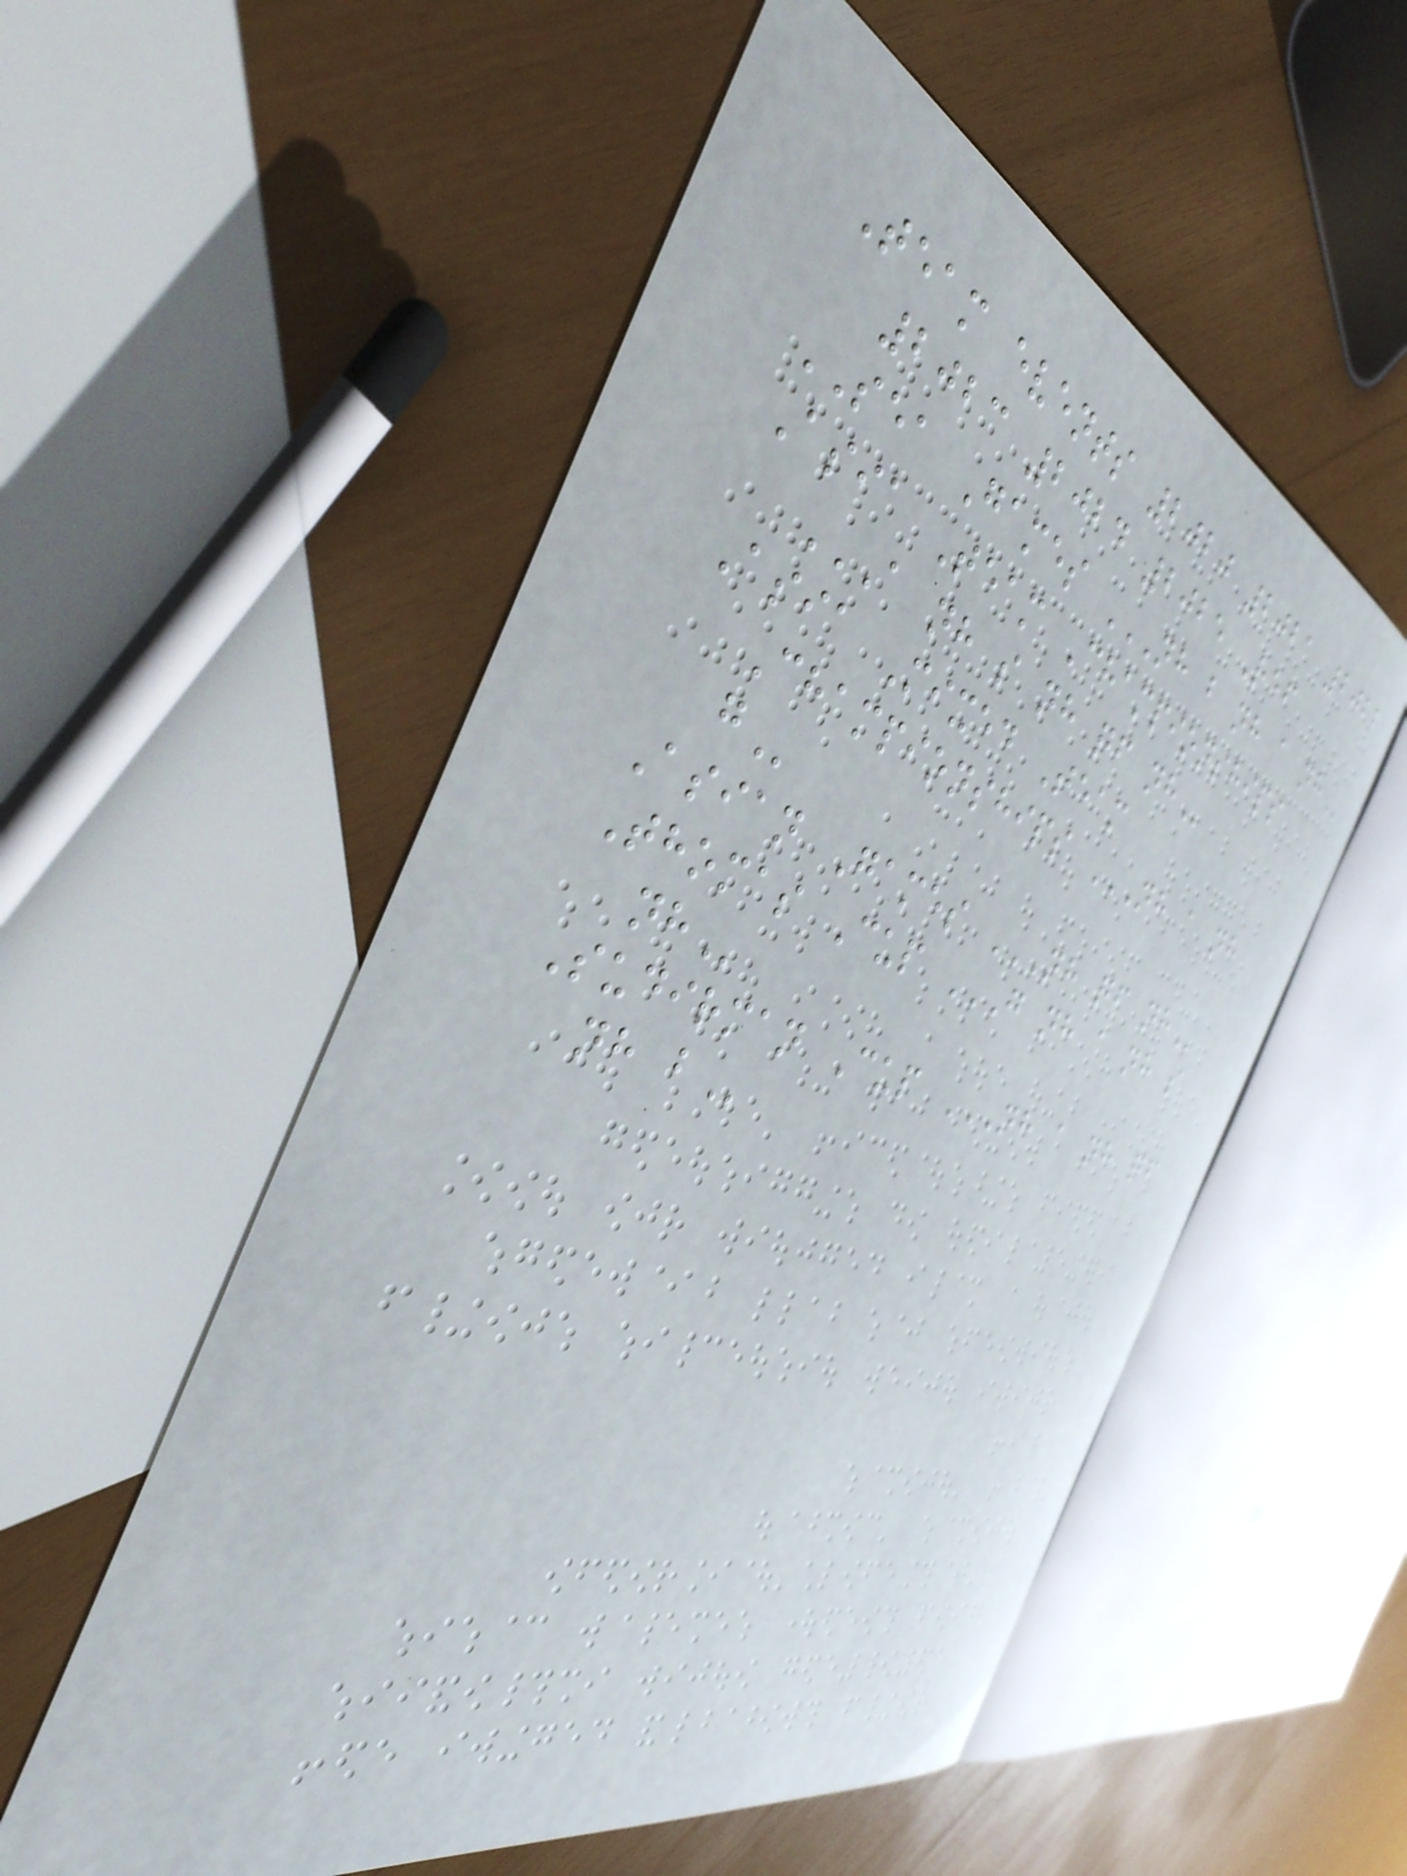Team events 2020 2021 2022
2023 2024 2025 Ref
SEA Games NH B NH A NH
Asia Team Championships
A NH S NH QF NH
Asia Mixed Team
Championships NH A NH
G
Asian Games NH QF NH
Thomas Cup G NH A NH S
NH
Sudirman Cup NH A NH QF
NH B
